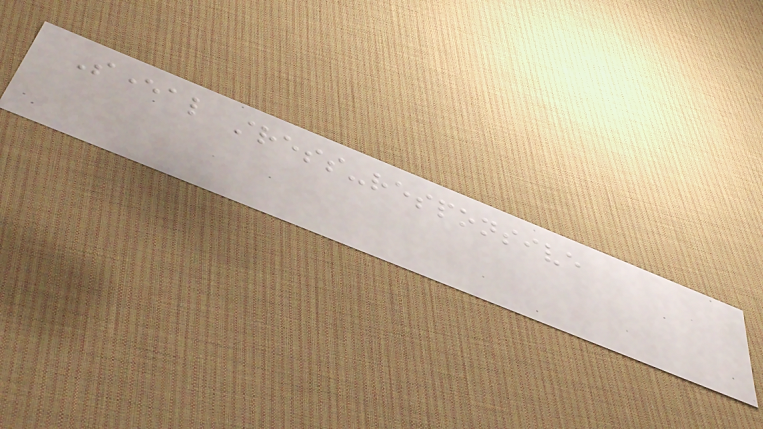Several stress-responsive
